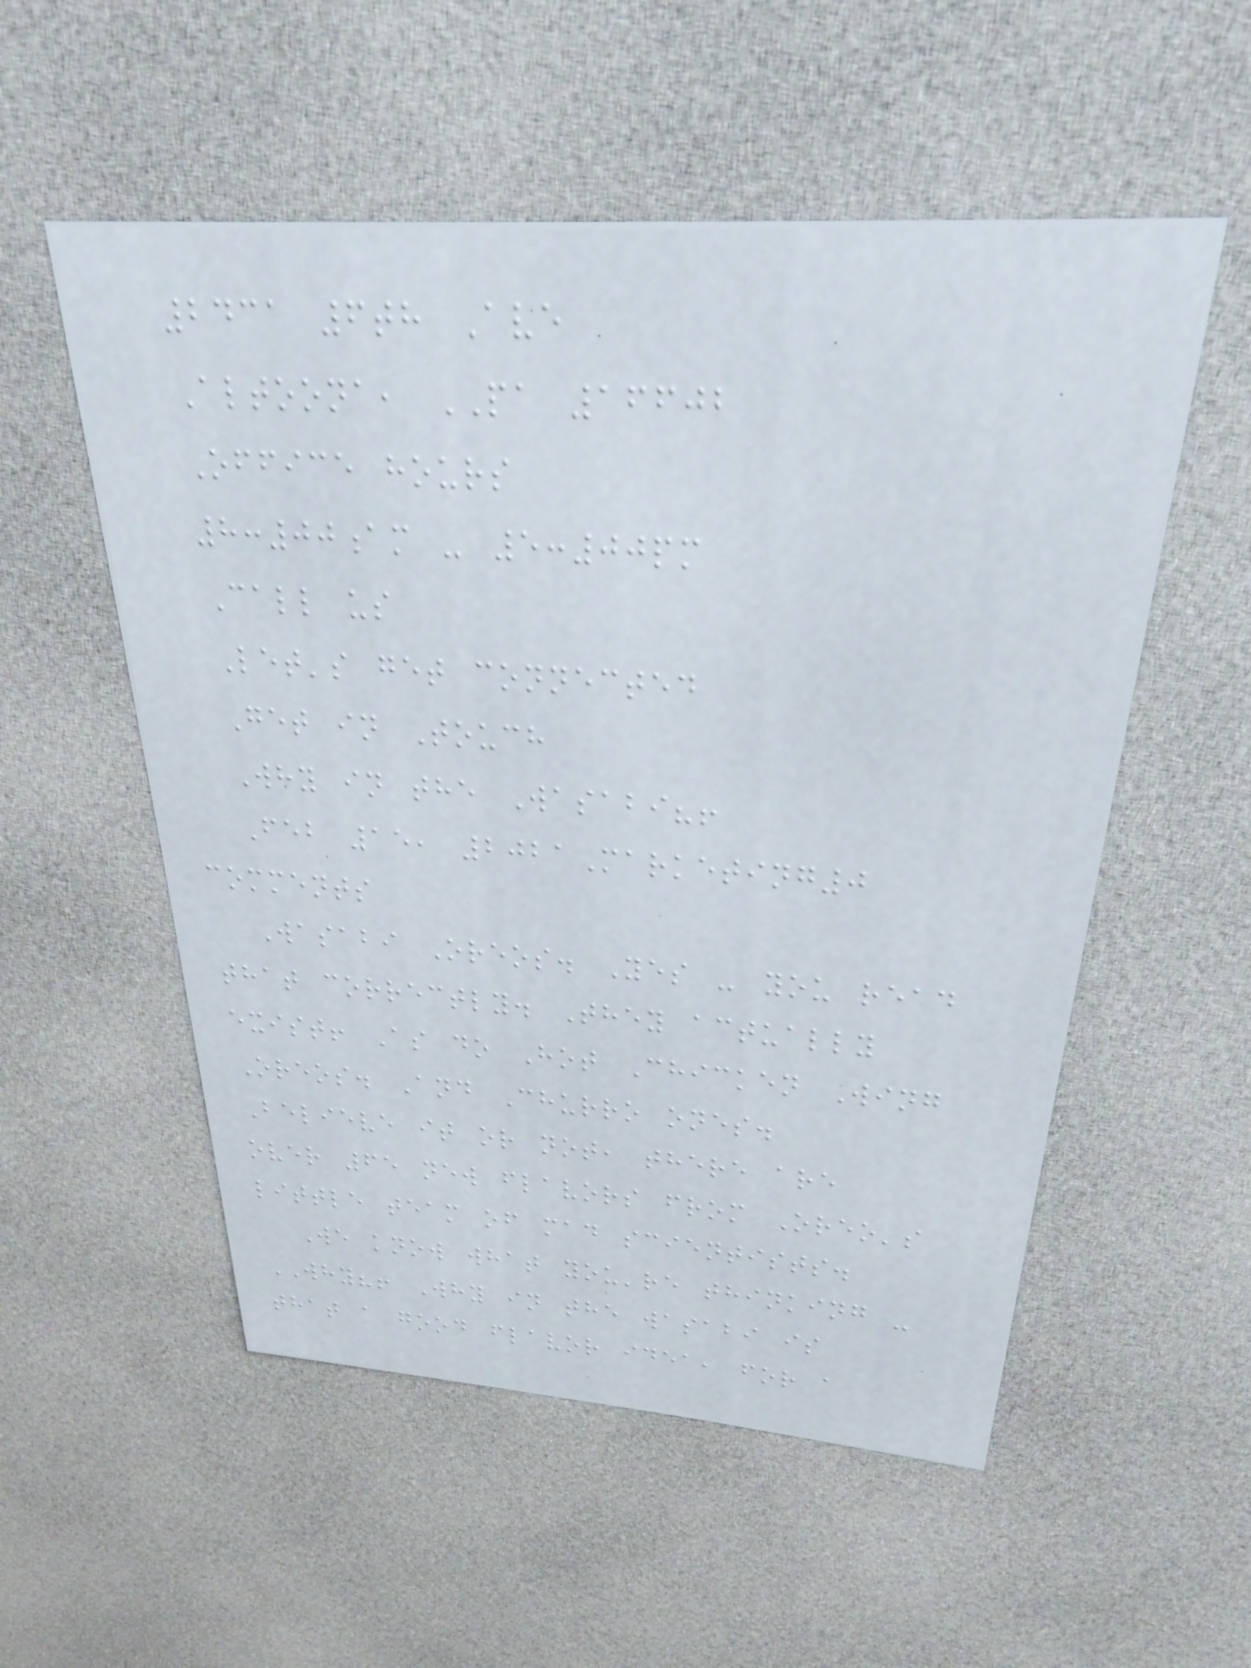2431 6th Ave
Altoona, PA 16602
Office hours
8:00am - 5:00pm
Call us
Let's get connected
Get in Touch
Why in the Wasabi?!
Feb 15, 2021Marketing0
comments
Wasabi Oreos. Yes - you read
that correctly. They actually
exist! As do Hot Chicken Wing
Oreos. And Churro ones.
Believe it or not, there are
over 65 new flavors from Oreo's
little team of mad scientists.
We know what you're thinking -
WHY?! Why in the wasabi is
that a good flavor idea, for a
